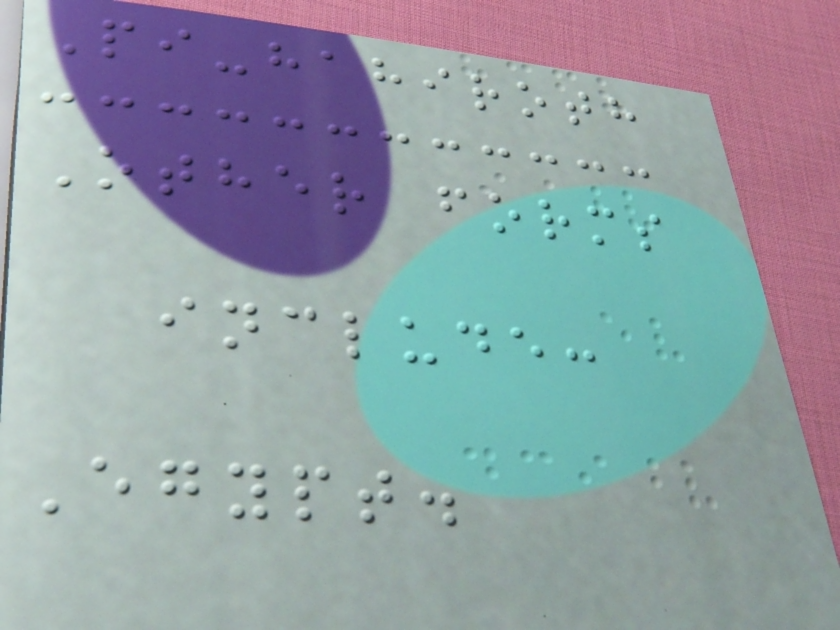Pi-hahiroth
Other forms
include:
Egypt.
